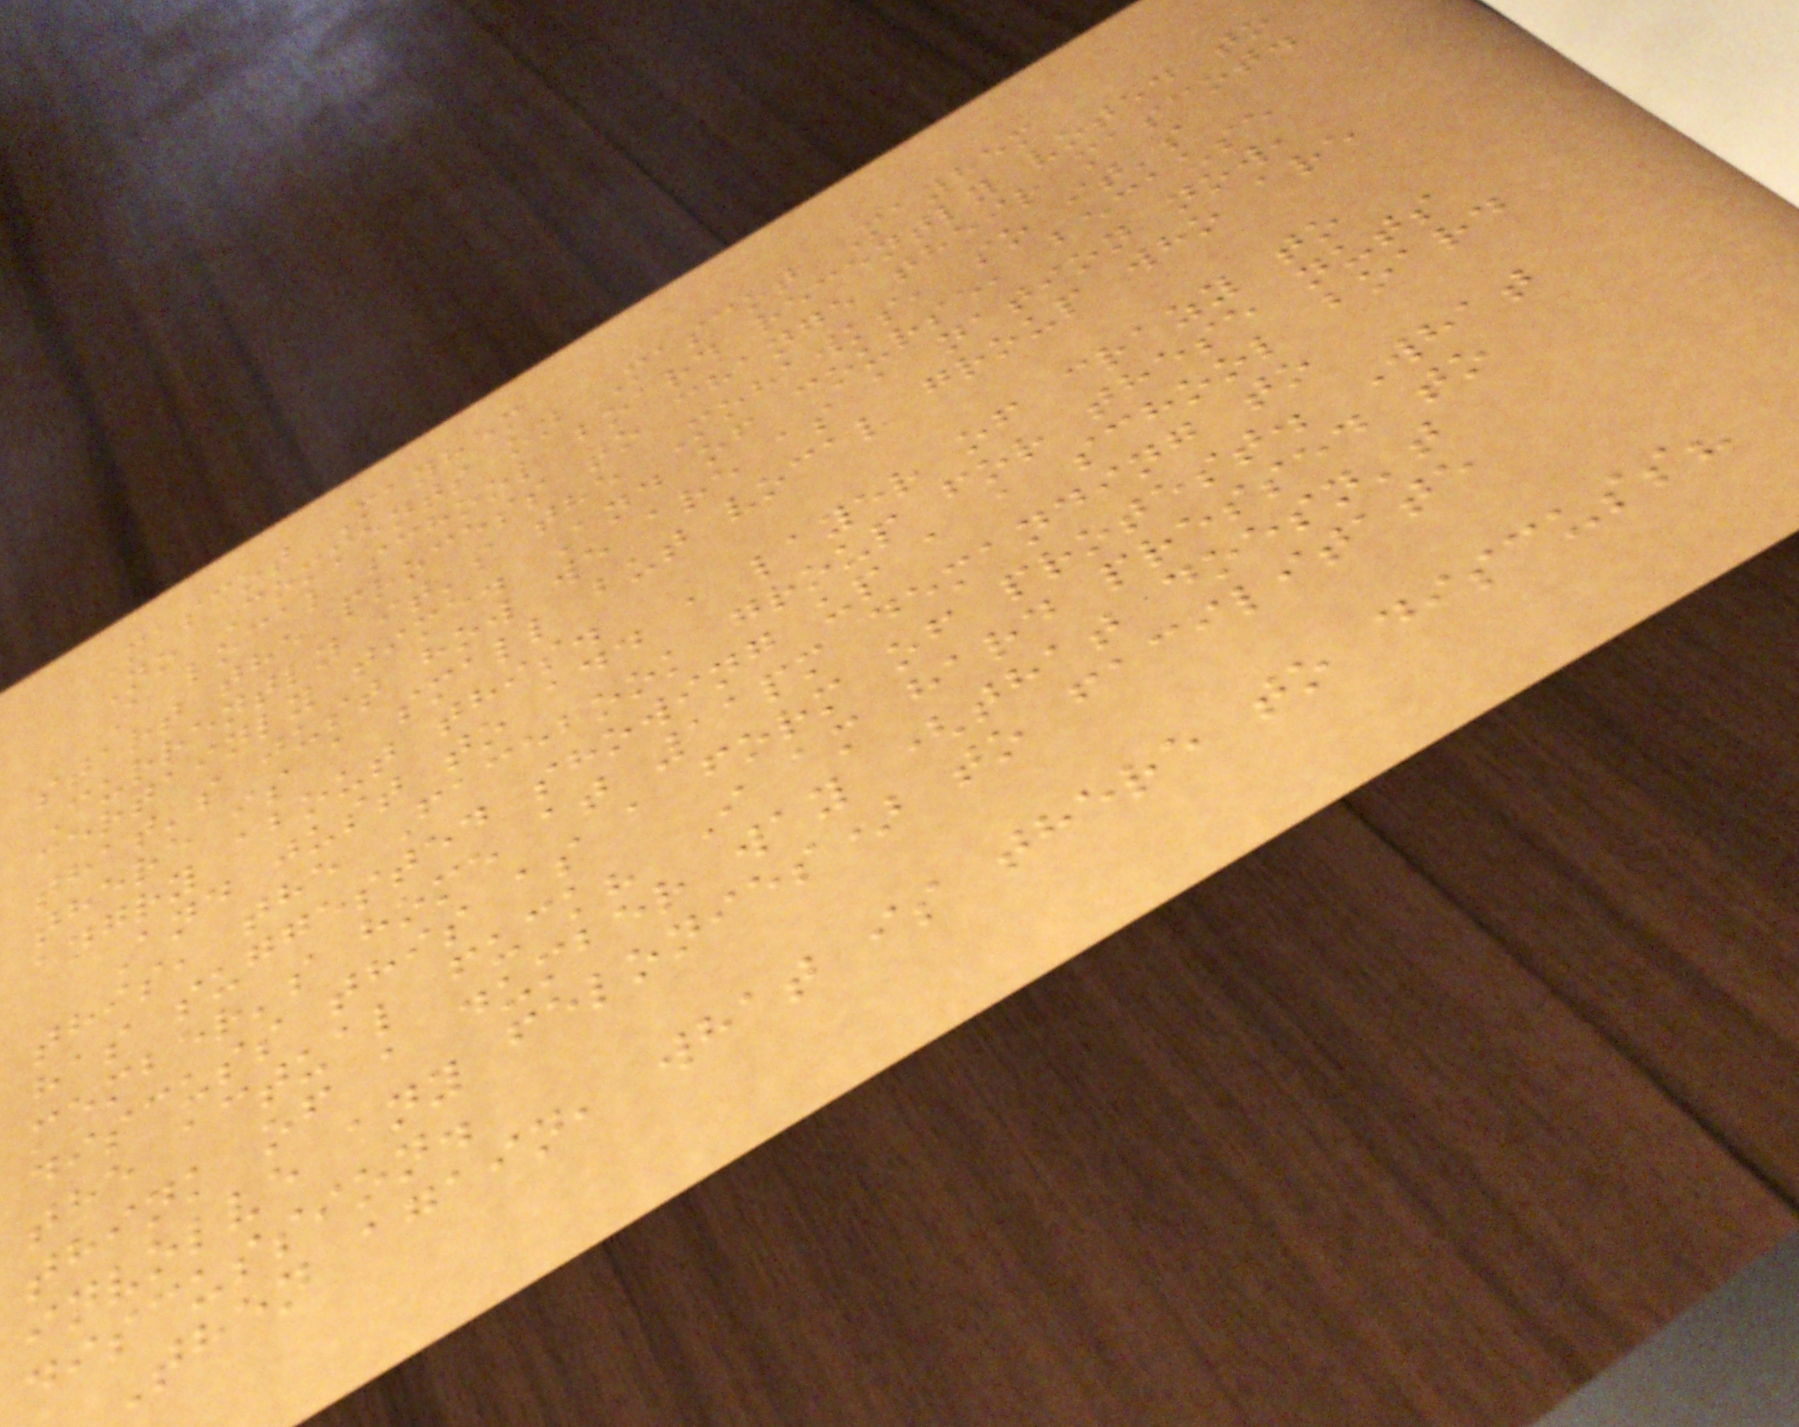Mascot Mayhem
No Comments on Mascot Mayhem
A local school board recently voted to
start the process to change their mascot.
Currently it's the Mohawks, so it's
certainly time. And of course, because
that's just how we are as a nation now,
there is a small but vocal group who are
angry about this.
And just to add a layer of crazy to
this, the Facebook group for these nuts
has suggested showing up a a school board
member's home at 11pm demanding to
discuss this as a form of protest. What
the actual fuck? I am hard pressed to
think of a dumber way (that doesn't
involve any felonies) to facilitate
discussion.
Then again, what is there to discuss?
